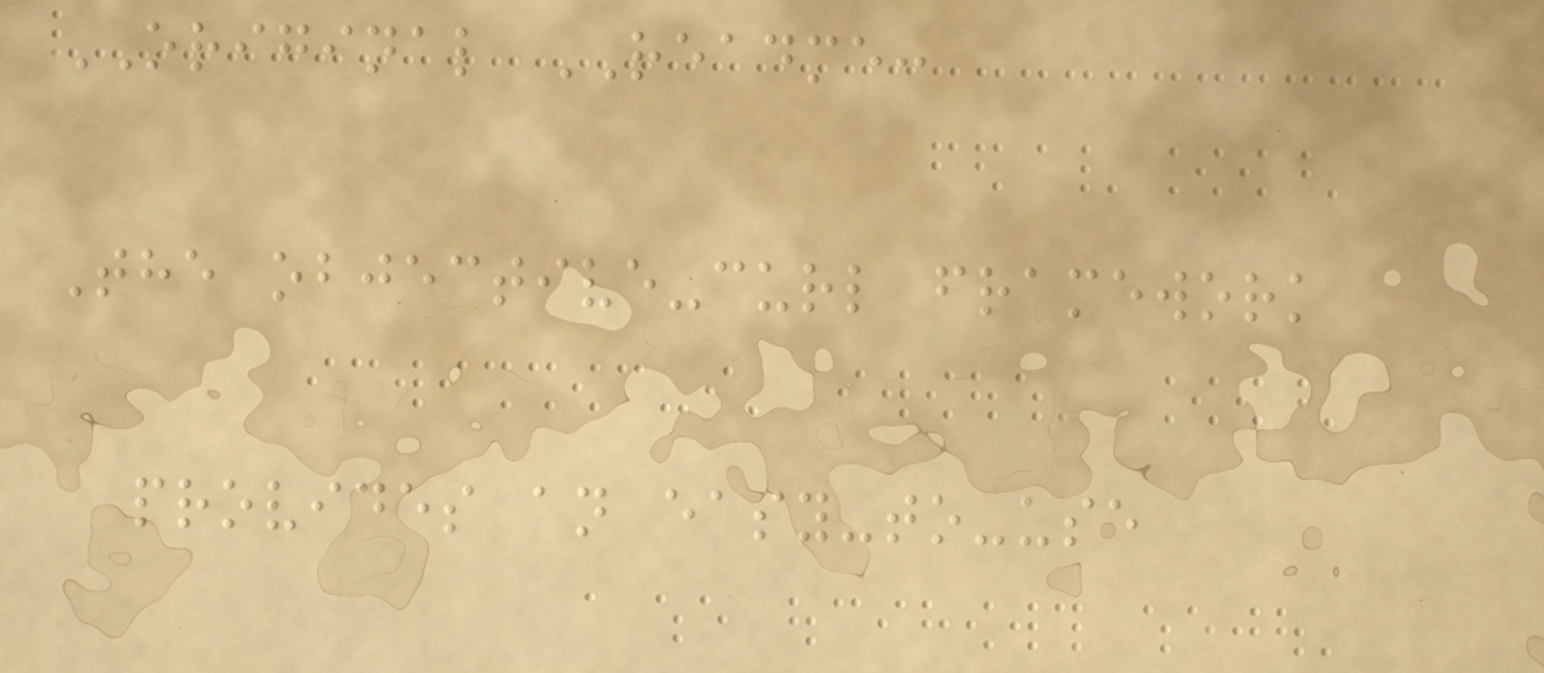ORIGINAL README:
The objective-curl framework
provides an easy-to-use
